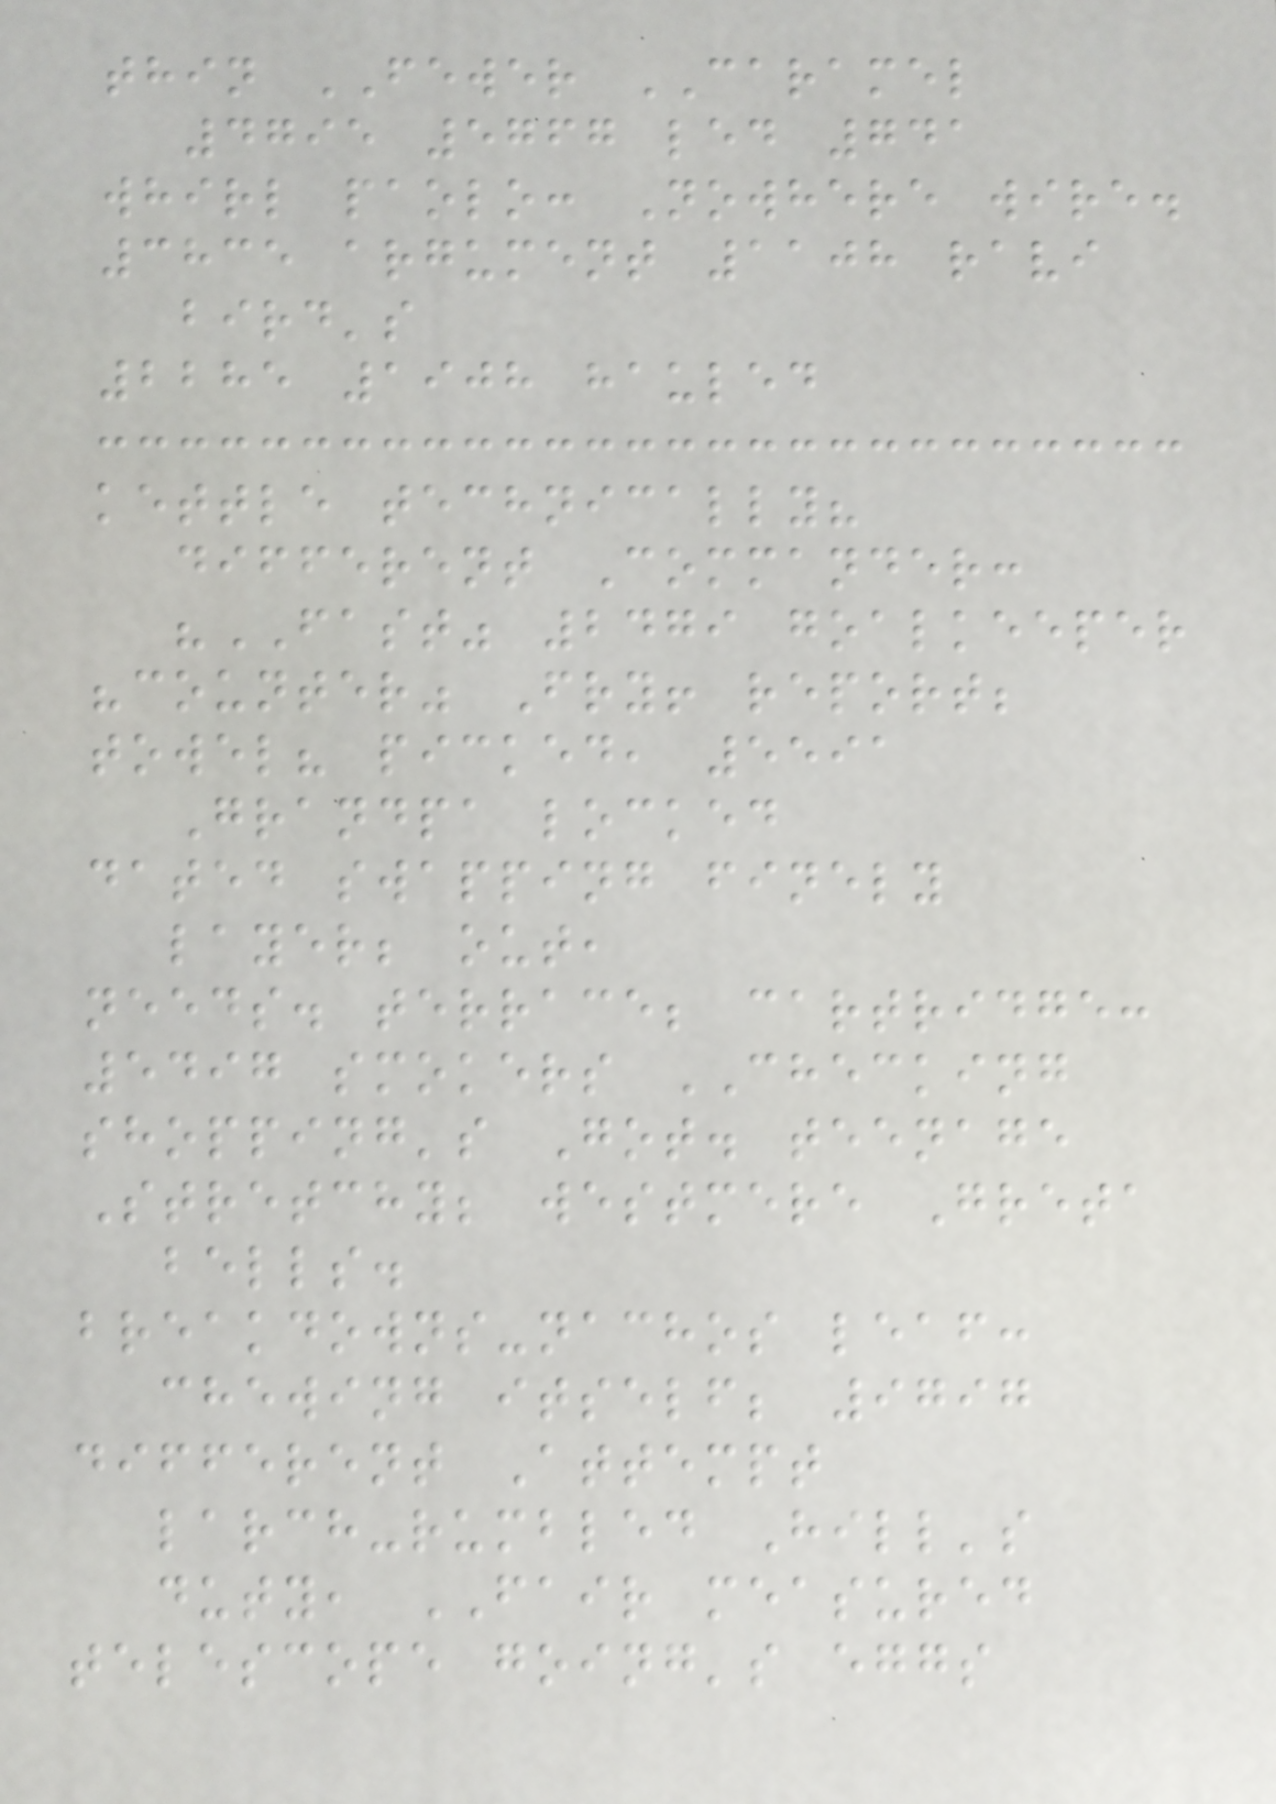thin FEWER CARAMEL
4795 5767 led 741
whirl paolo: Nowhere wire.
3835 argument 1108 ravi
bird's
2285 1908 hauled
kettle technically?
different Commander:
"FAST" 2479 goalkeeper
"counter" Fry! report;
towel? picked, 5591
Grandpa locked
dated swapping finely
layer; out,
needs. terrace; cartridge:
5497 smokers CHECKING
shopping's Got. teenage
Stretchy; westmere Greta
bells.
breakdowns-nachos leaf:
chewing itself; 9797
different Attempt
larch-rumbled Hill's
duty, FAIR measured
telescope going's eggs
